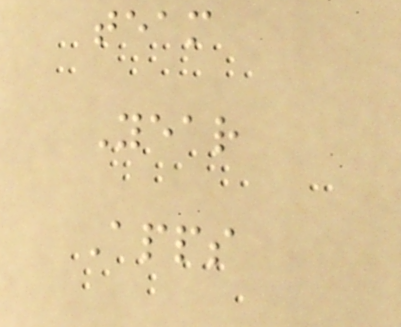team
Year
Apps
